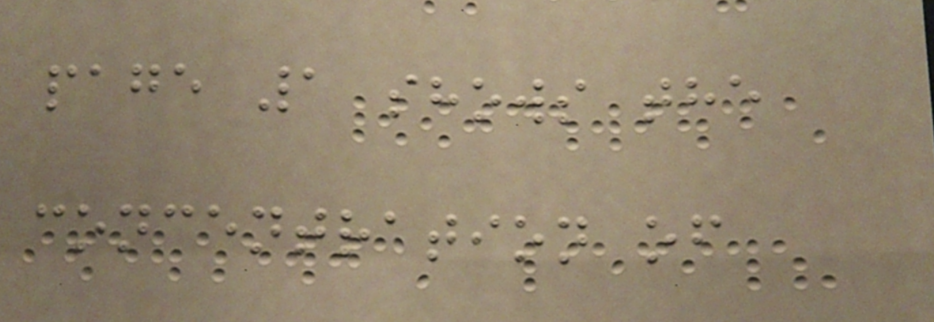page 1 shows the
concentration of
